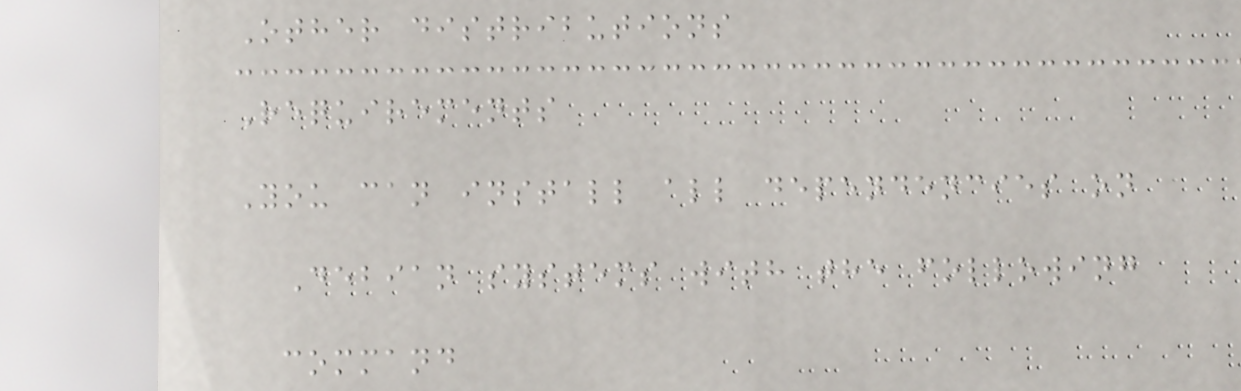Other distributions
Requirements
You can install all dependencies on
Debian systems with the following
command
